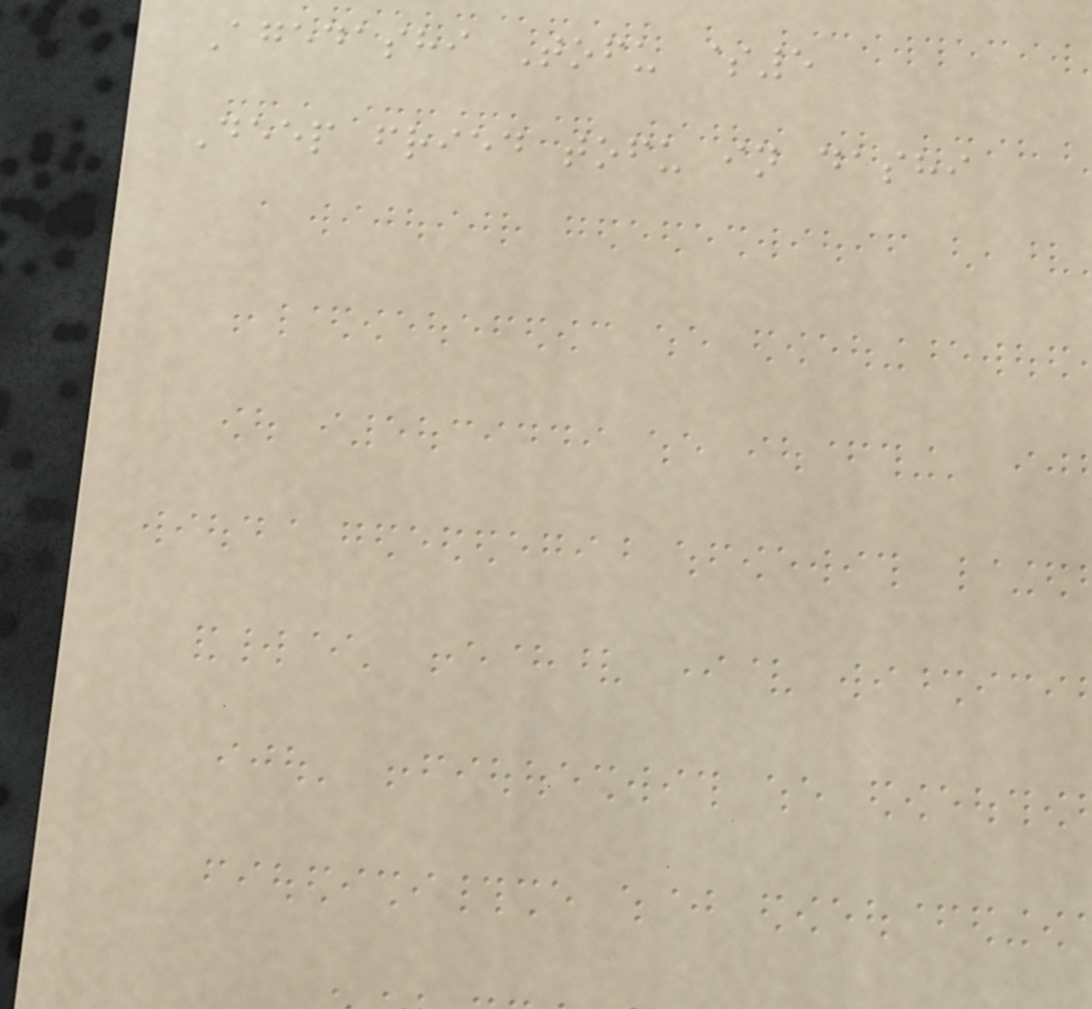Agedashi Tofu $5
Deep fried tofu in dashi
